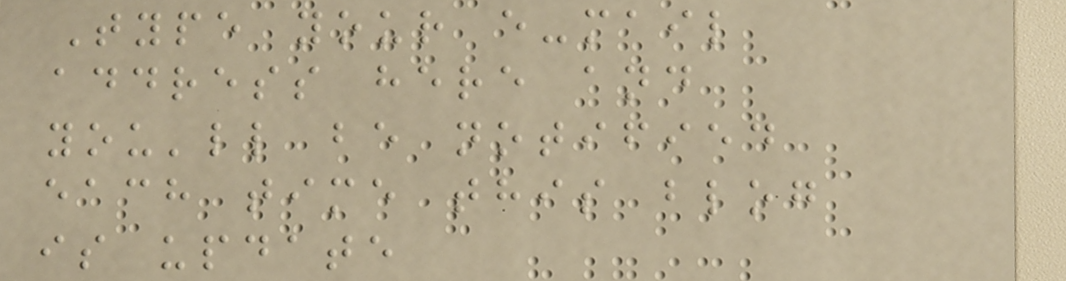Type your e-mail
address here and
you'll be notified
each time this blog
is update
